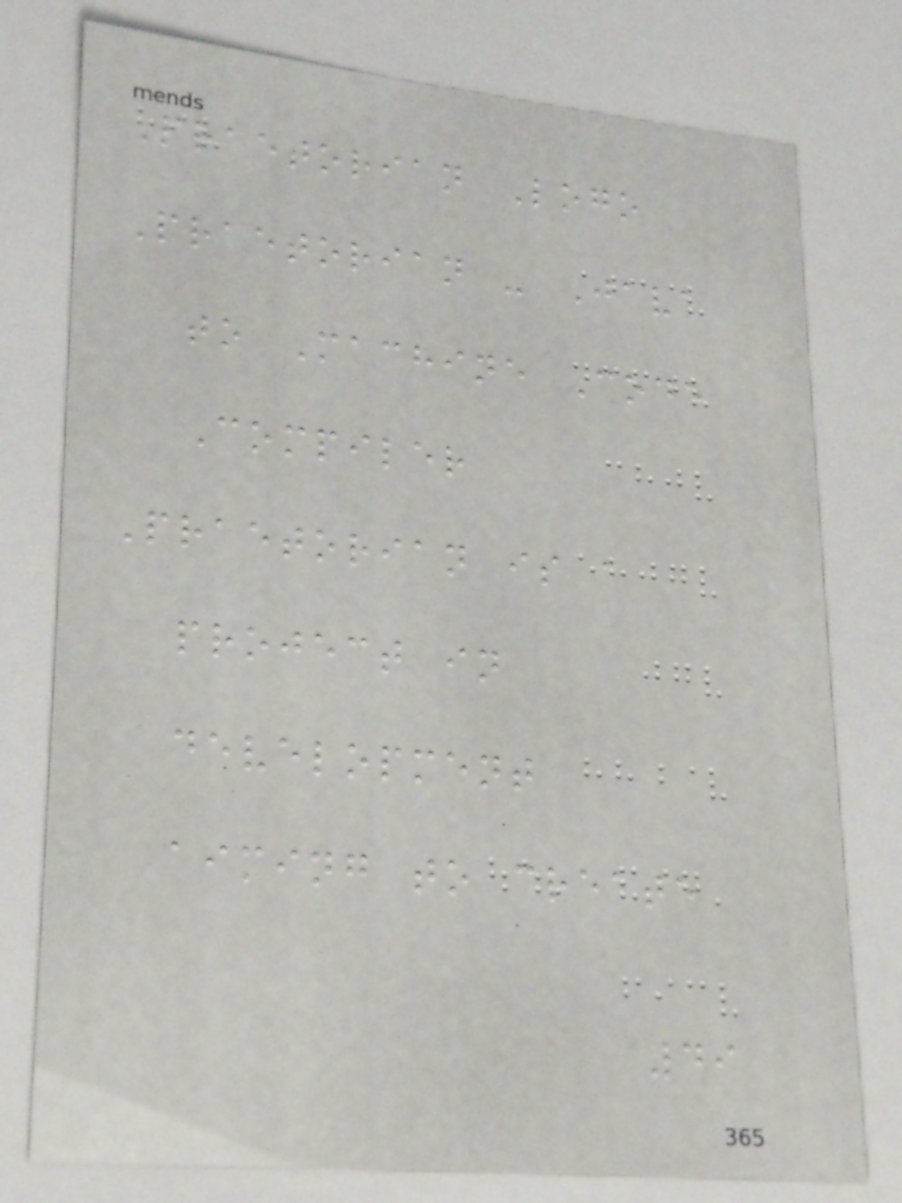Praetorian Logo
Praetorian - Java
to Machine Code
Compiler
Praetorian is a
project in
development
aiming to create
49
